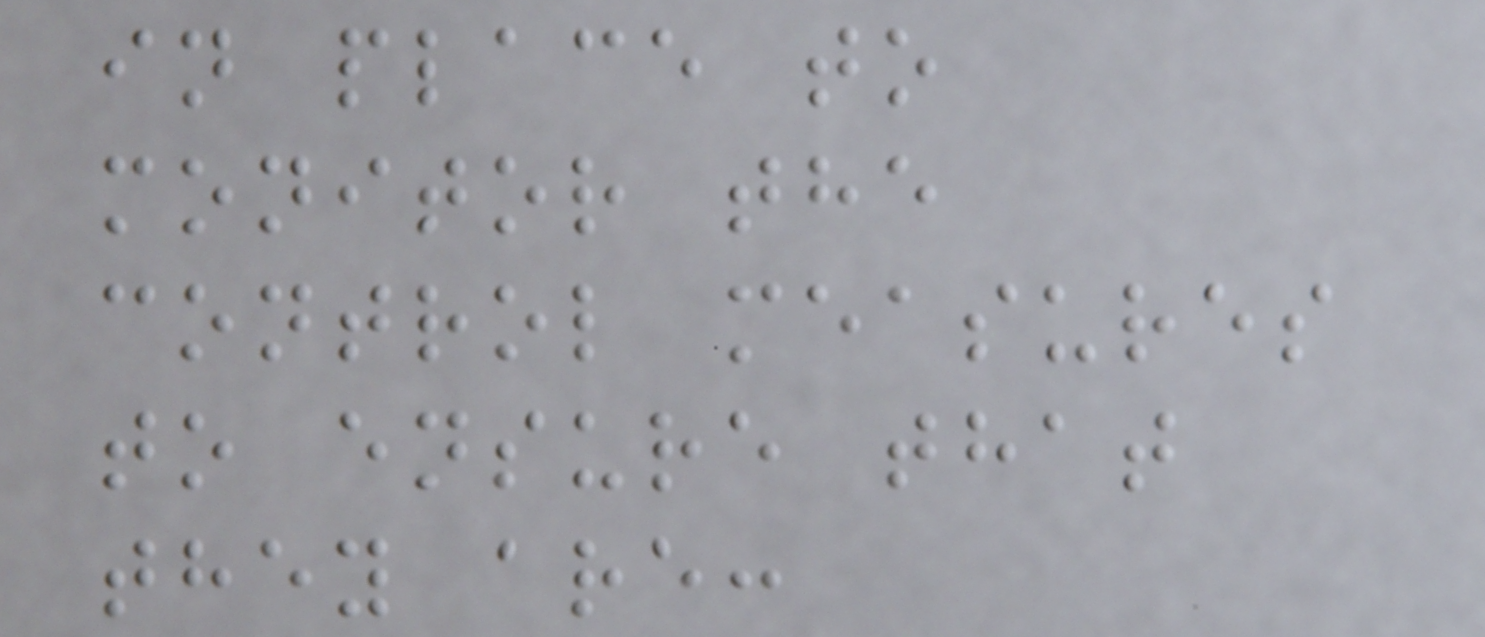in place to
monitor the
control measures
to ensure that
they are:
